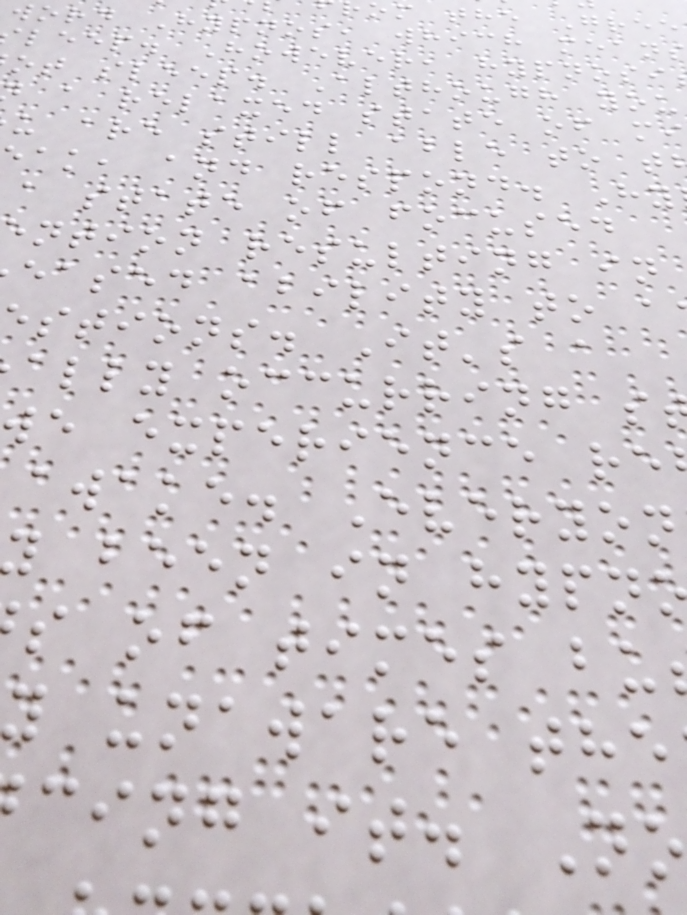om the Gree
word Hypnos, which mean
leep. However, hypnosi
ot sleep. Although you
a relaxed state of mi
u are still able to t
ak, and respond. Hy
a state of focused
ntion resulting in
eased ability to a
stions. It's a
ally occurring s
e experience re
awake. Everyon
been in hypn
s of times bu
y unaware the
cing it. N
